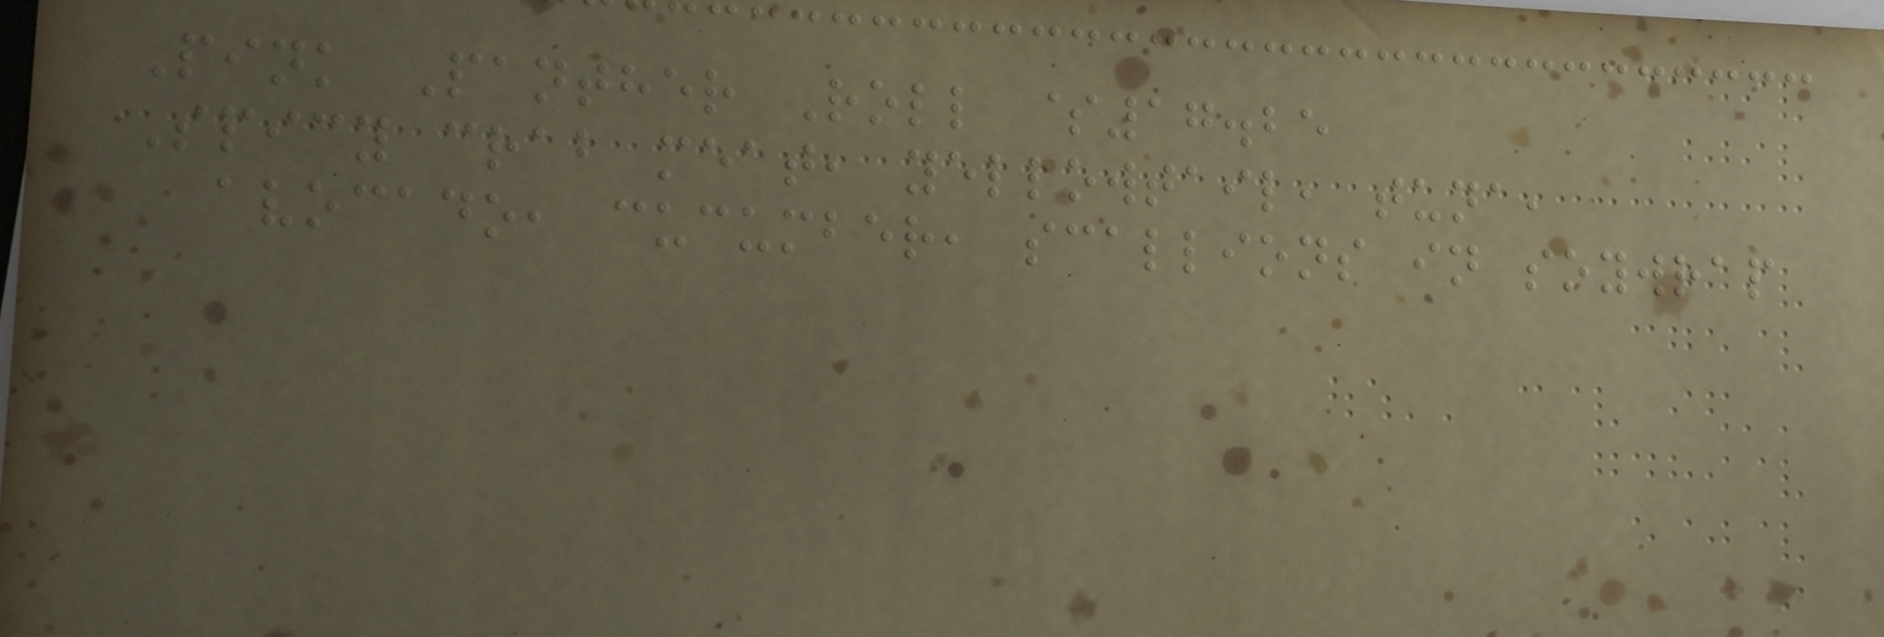Pink Panther Roll $17.25
Spicy crab meat, yellowtail, tuna,
avocado, cucumber, scallions in soywrap
